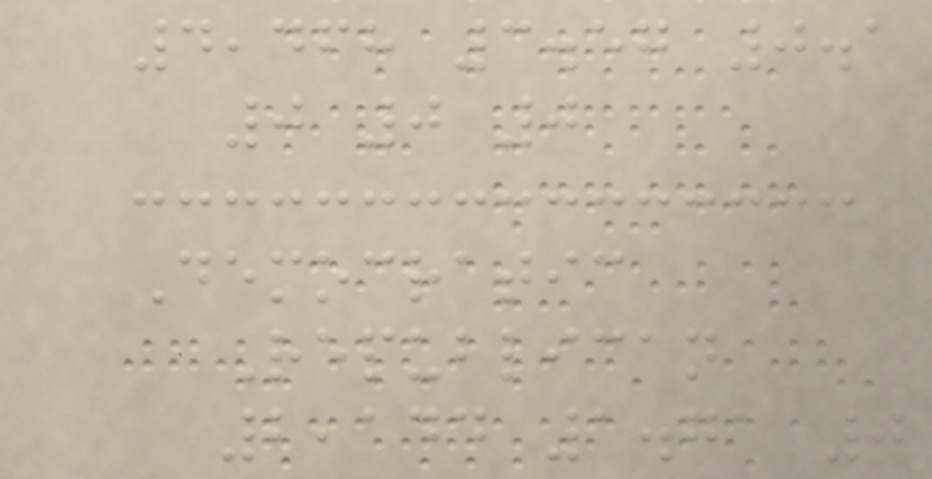4,468 3.57 0.1
0 0 0
Democratic
Republican
2,144 1.71 0
